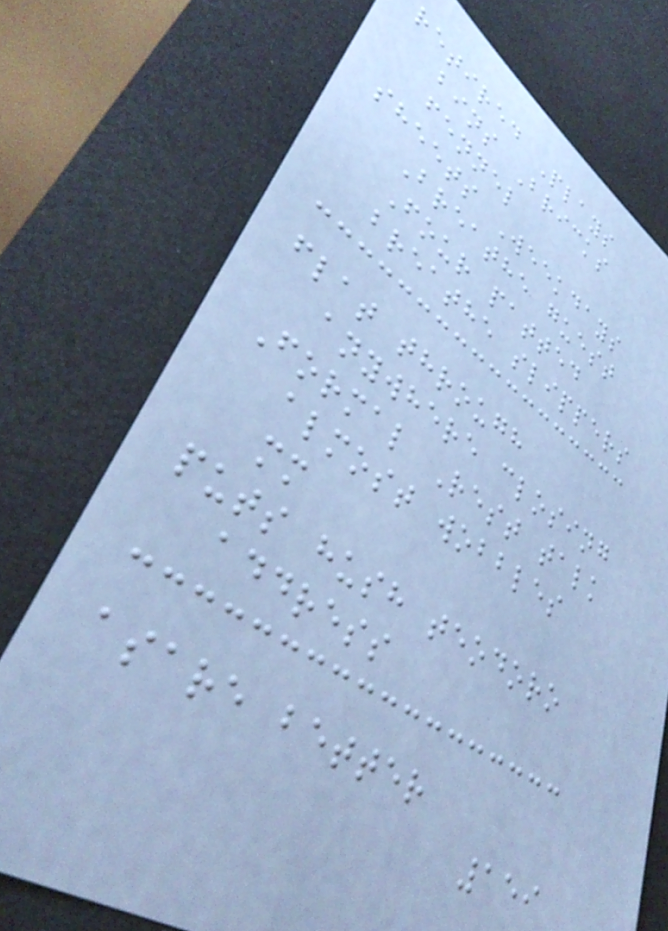retired Plays
bins Bricks
fennel
sheets Weekdays
Breathe guest
Four patted
breathe slippers
flat through
anywhere closing
Formal Rest talk
almost wobbles
mm
puts hush teodoro
address
asare better
159
